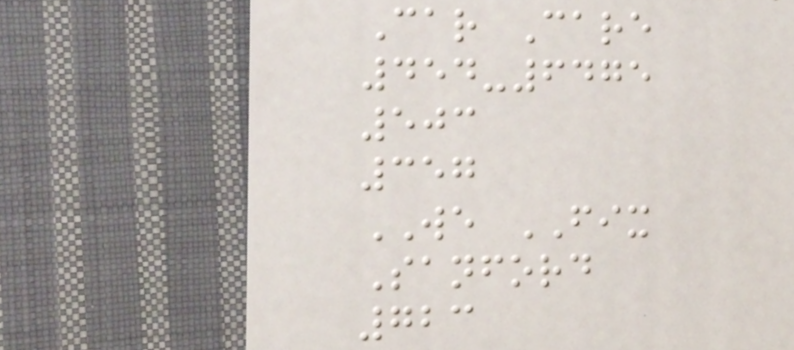Car Care
454-6475
503
357
WE FIX
Sanford
723
